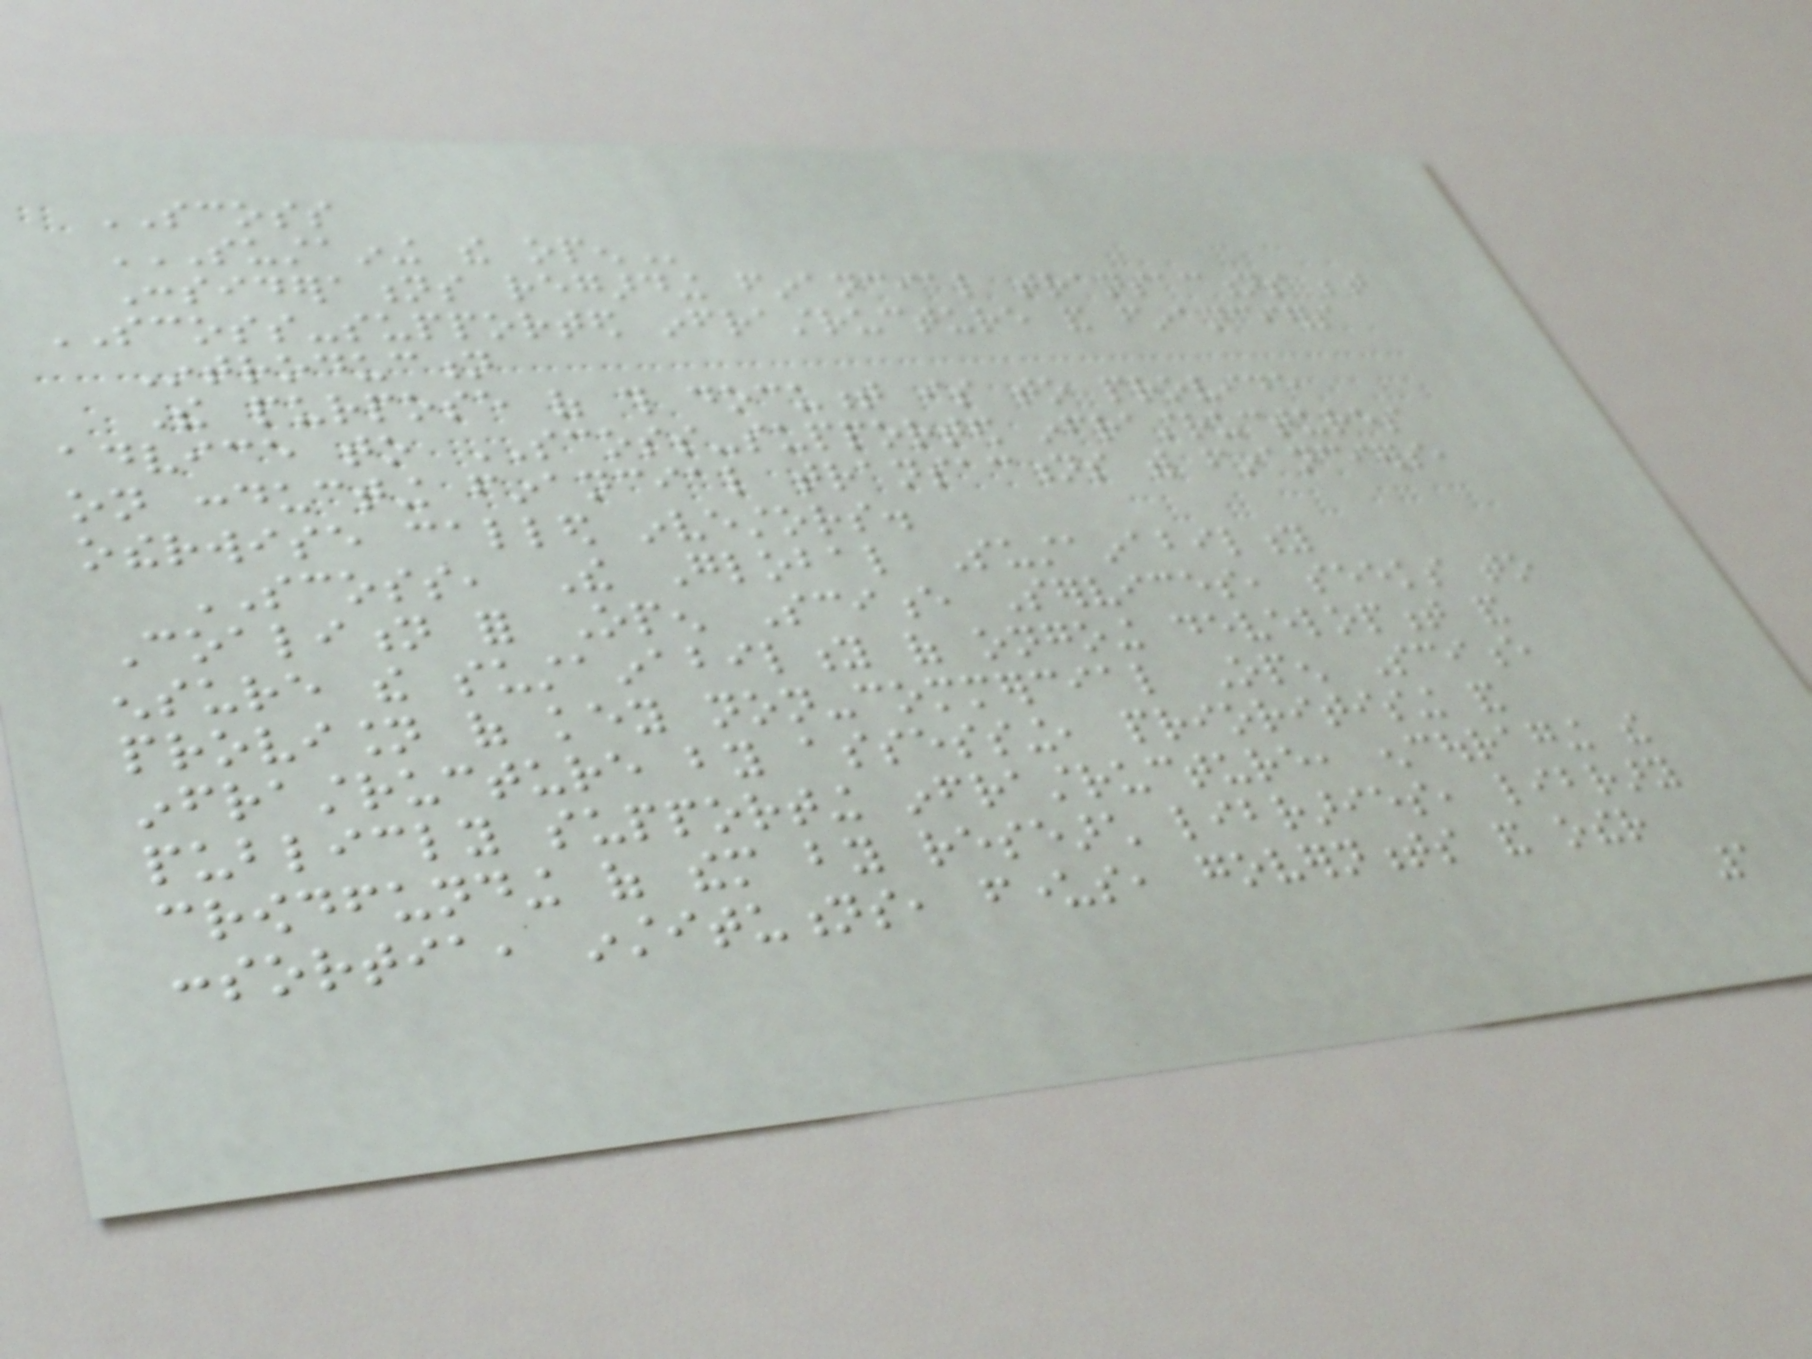SCOSS
SUSTAINING THE OPEN
Considerations regarding financial transactions between
SCOSS-supported infrastructure and financiers
Introduction
The purpose of this document is to provide
advice to SCOSS-supported infrastructures
on conducting financial transactions with financiers,
otherwise called investors.
SCOSS, The Global Sustainability
Coalition for Open Science Services, seeks to
ensure the sustainability of ongoing development and
provision of key non-commercial Open Science
infrastructure by assessing, prioritising and
publicly supporting infrastructure, encouraging the
crowdfunding of them by research libraries, library
consortia, institutions, funders, governments and other
1
